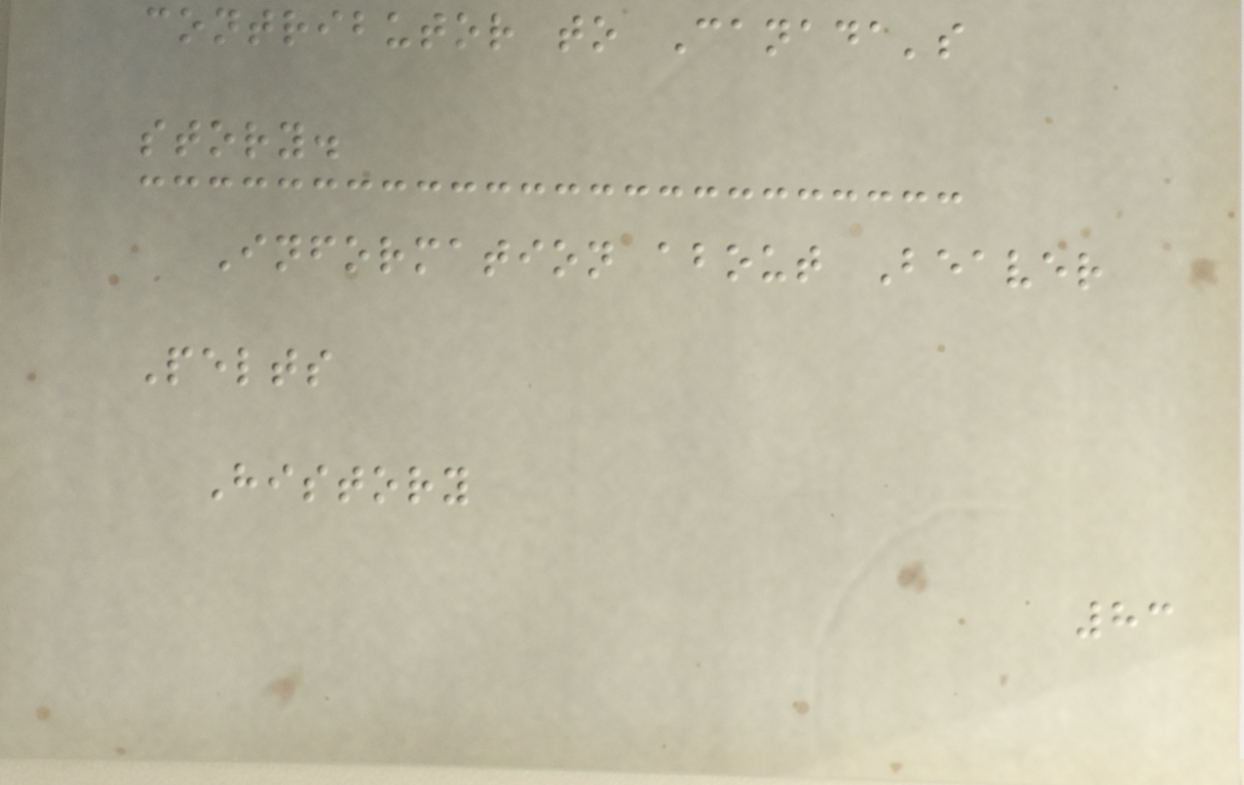contributor to Canada's
story.
Information about Beaver
Pelts
History
83
